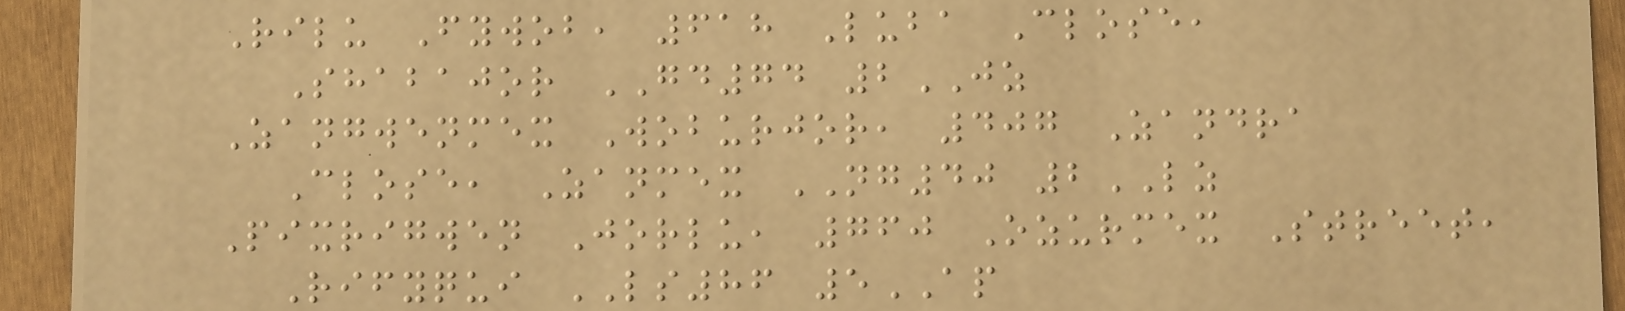Rilu Fywob, 618 Luba Close,
Shabajor GD74 2JZ
Zangwenmex Woburjor, 407 Zandra
Close, Zanmex NG40 2LZ
Pixrigwen Jorlu, 760 Ozurmex Street,
Rifyqui LS86 5AP
